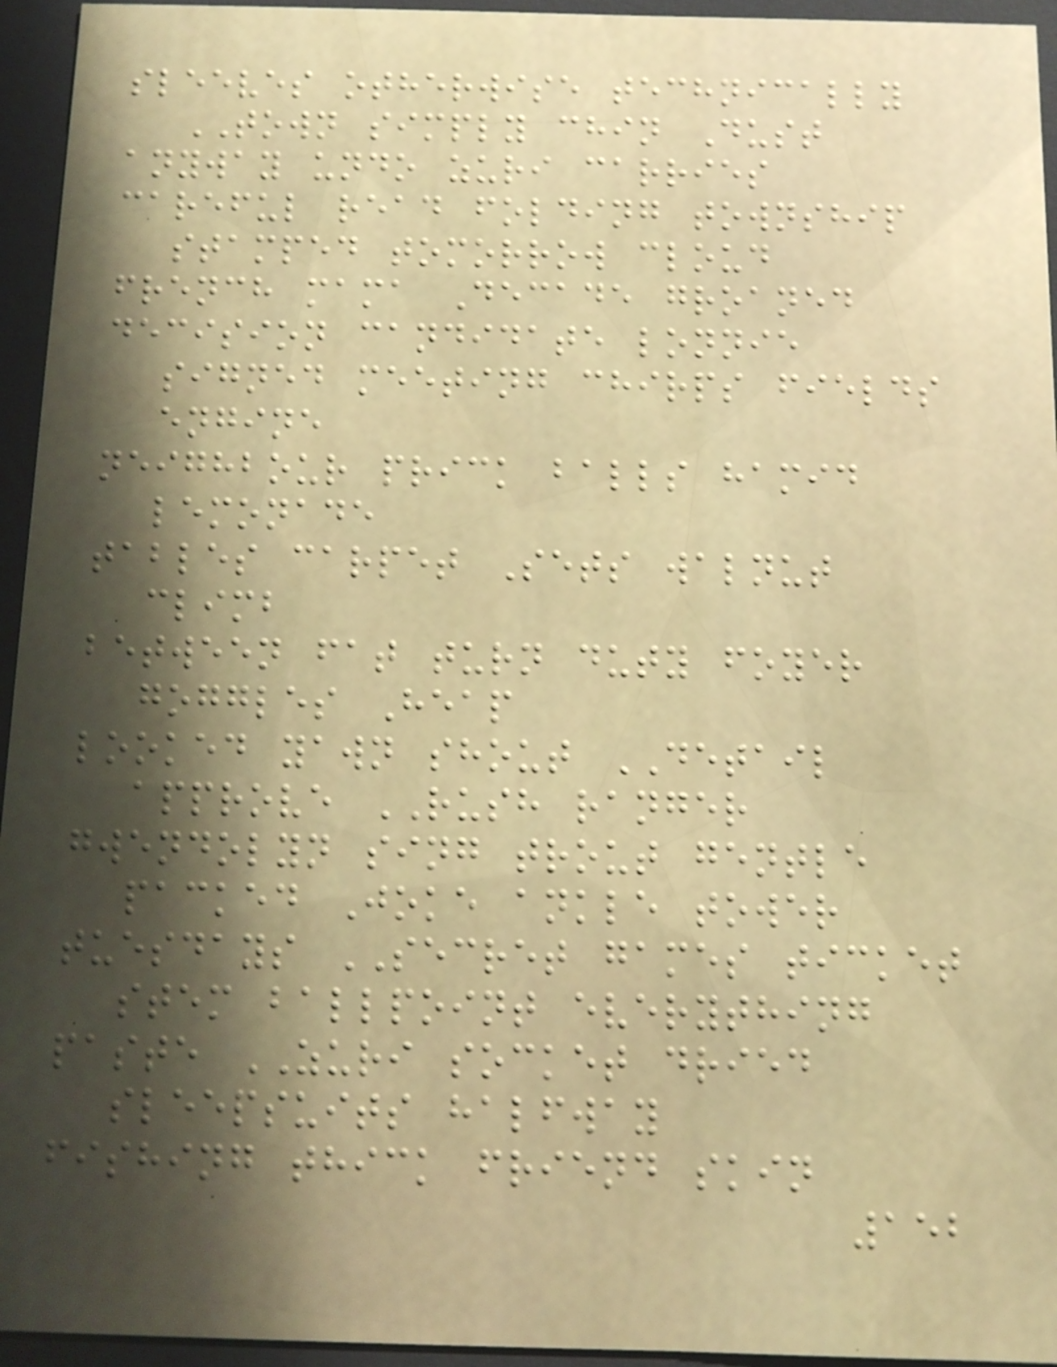sleeves otherwise technically
TOWN simply chin Dust
anyway undo zuri carries
careful read folding township
stamped tomorrow cloud
french mama Decade groaned
decision candidate lonnie
signed meeting chirps fields
engine
neighbour prick balls hamid
lemonade
tables carpet Sets walnut
climb
between fat turn duty foyer
goggles Heap
looked yawn shout DETAIL
approve RUSH ranger
gwendolyn sing trout gentle
packed Joke ankle tower
tuesdays SECRET games ticket
stem ballpoint everything
paste ZURI socket dried
sleepsuits halfway
fishing thick friend skin
152
